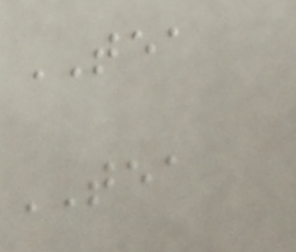TEA
TEA
